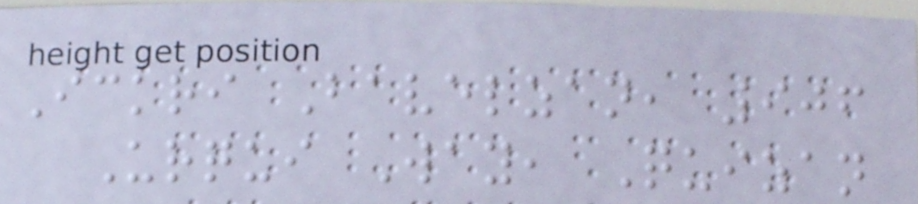Ickri Bavelzan, 906
Urqui Way, Quizan
